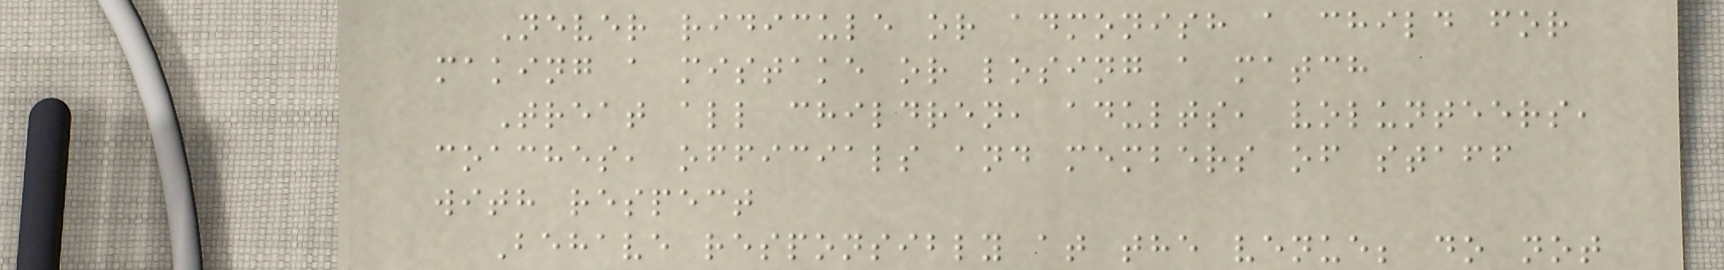Never ridicule or admonish a child for
making a mistake or losing a match
Treat all children, adults, volunteers,
coaches, officials and members of staff
with respect
Behave responsibly at the venue; do not
